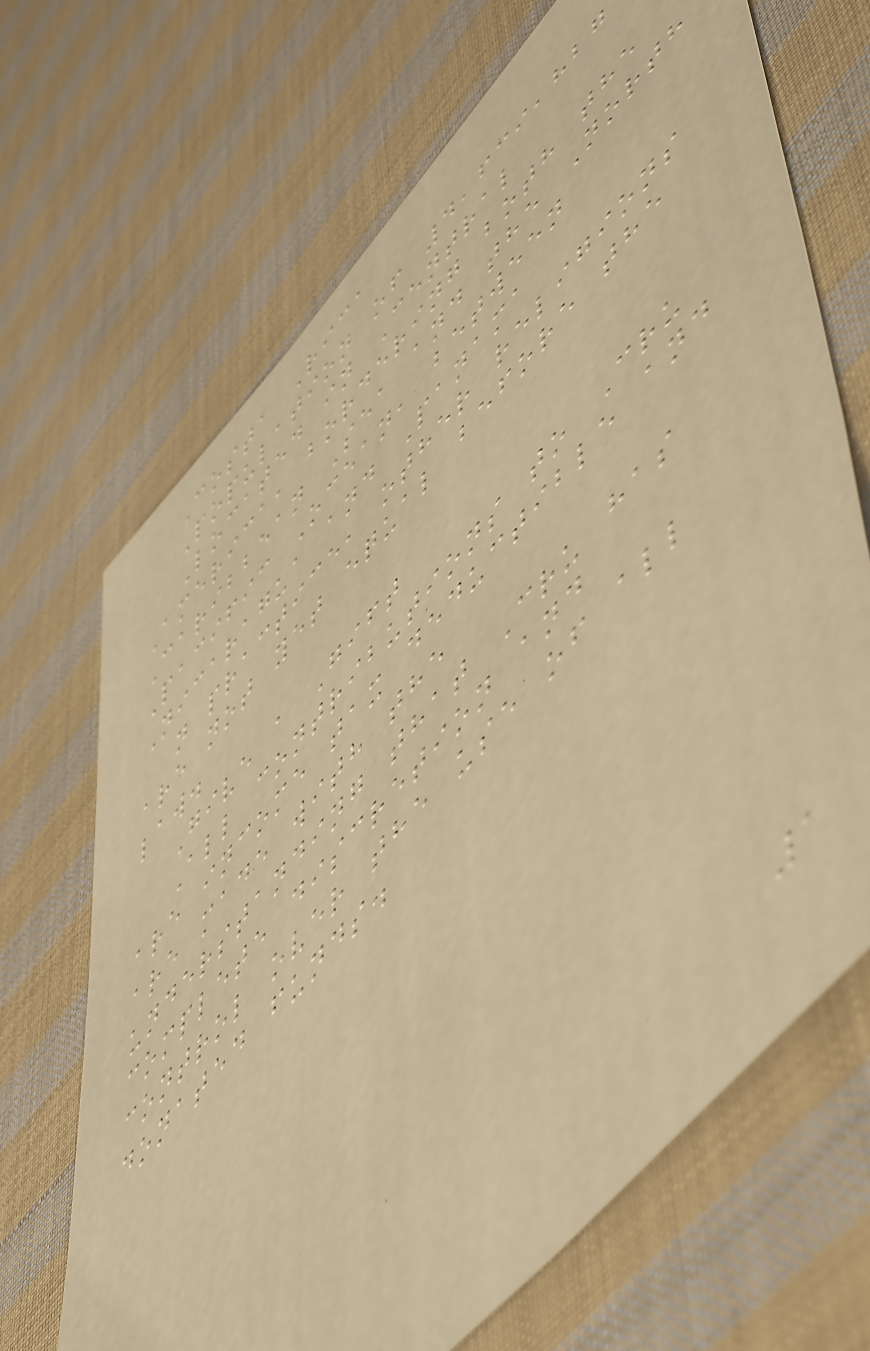Costa Rica
Population of 4,639,827
Located in Central
America, bordering both the
Caribbean Sea and the North
Pacific Ocean, between
Nicaragua and Panama
n practice, other religions
are not yet equal before the
law.
Give a Gift
All contributions to Cru
are income tax deductible and
are made with the
understanding that Cru has
complete discretion and
control over the use of all
donated funds.
1
